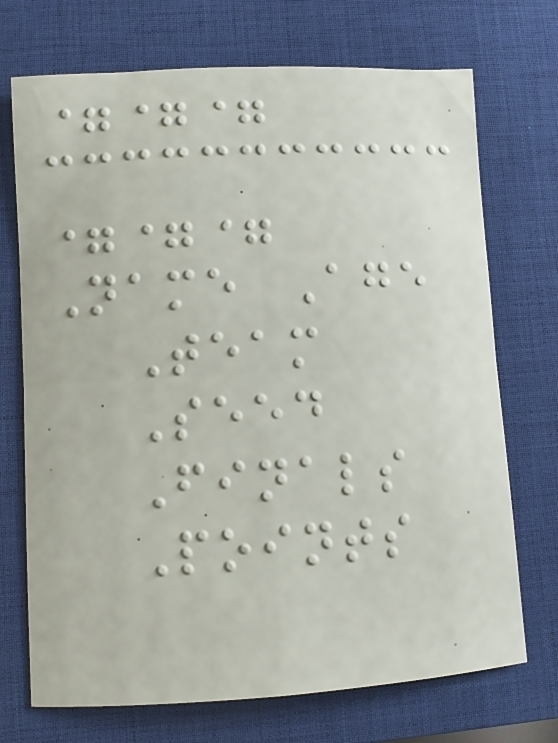===
===
Name Age
Team
Seed
Finals
Points
